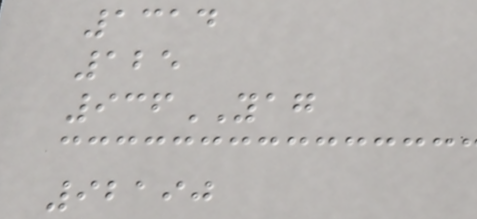1314
125
936YAG
92190
